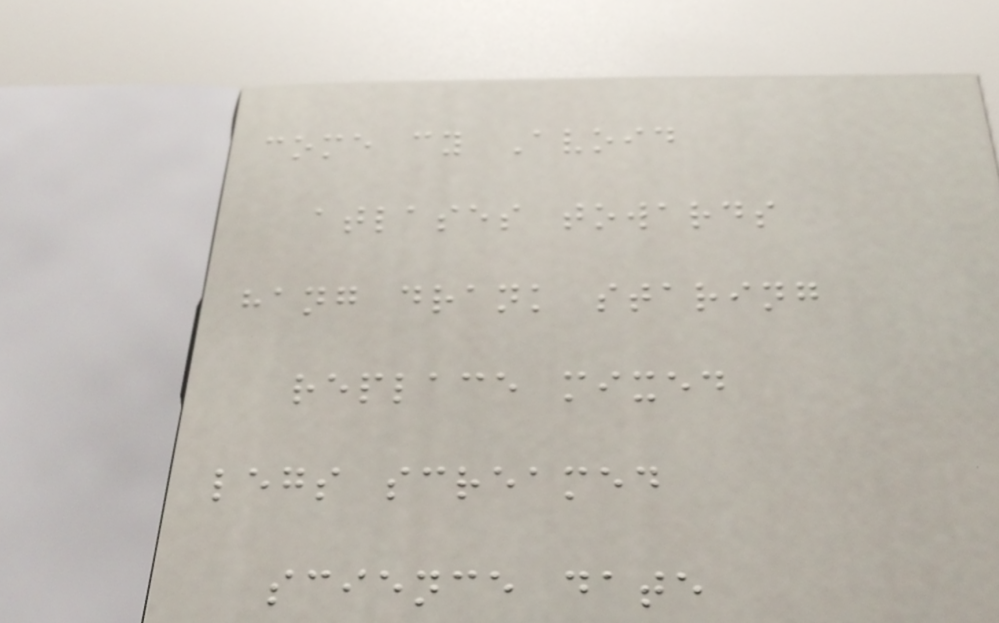come cy Avoid
atlases towards
hang drank staring
replace mixed
legs screamed
science date
